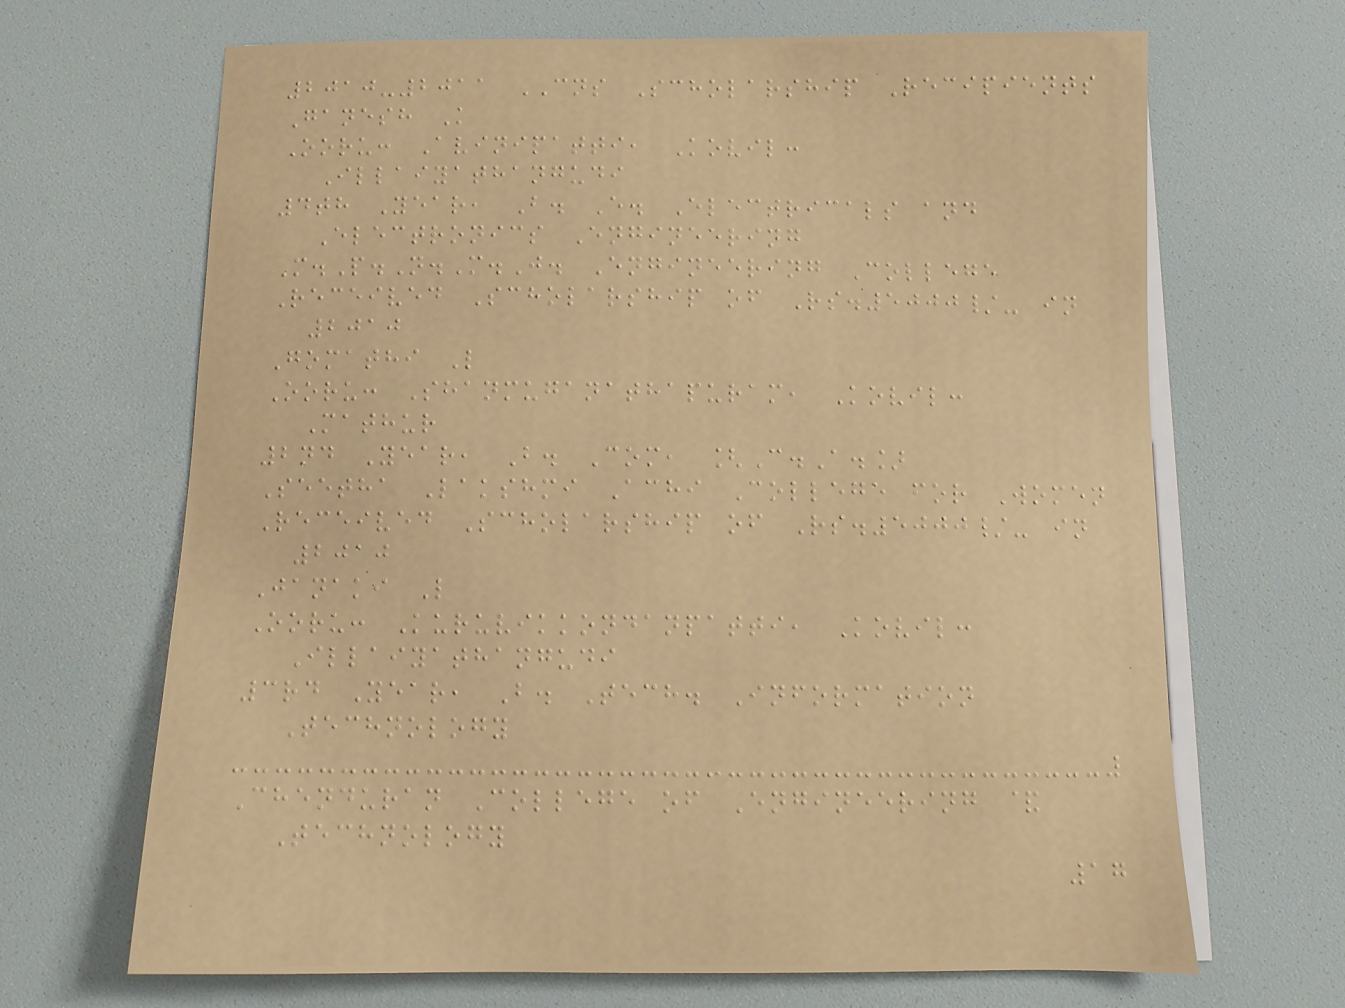2010-2011 CNS Scholarship Recipients
Ganesh K
Ooru: Avinipatti, Kovil:
Illaiyathangudi
4th Year, B. E. Electricals and
Electronics Engineering
M.P.N.M.J. Engineering College
Received Scholarship of Rs.5000/- in
2010
Gomathi L
Ooru: Shanmuganathapuram, Kovil:
Mathur
2nd Year, B. Com, [C.A.]
Seetha Lakshmi Achi College for Women
Received Scholarship of Rs.5000/- in
2010
Janaki L
Ooru: Kuruvikkondanpatti, Kovil:
Illaiyathangudi
3rd Year, B. Tech. Information
Technology
Chenduran College of Engineering &
Technology
17
